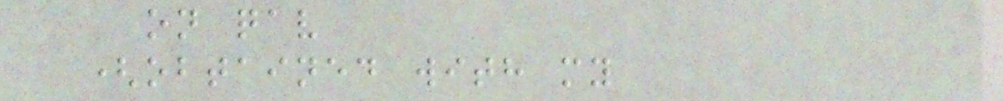on qav
(obtained with my
